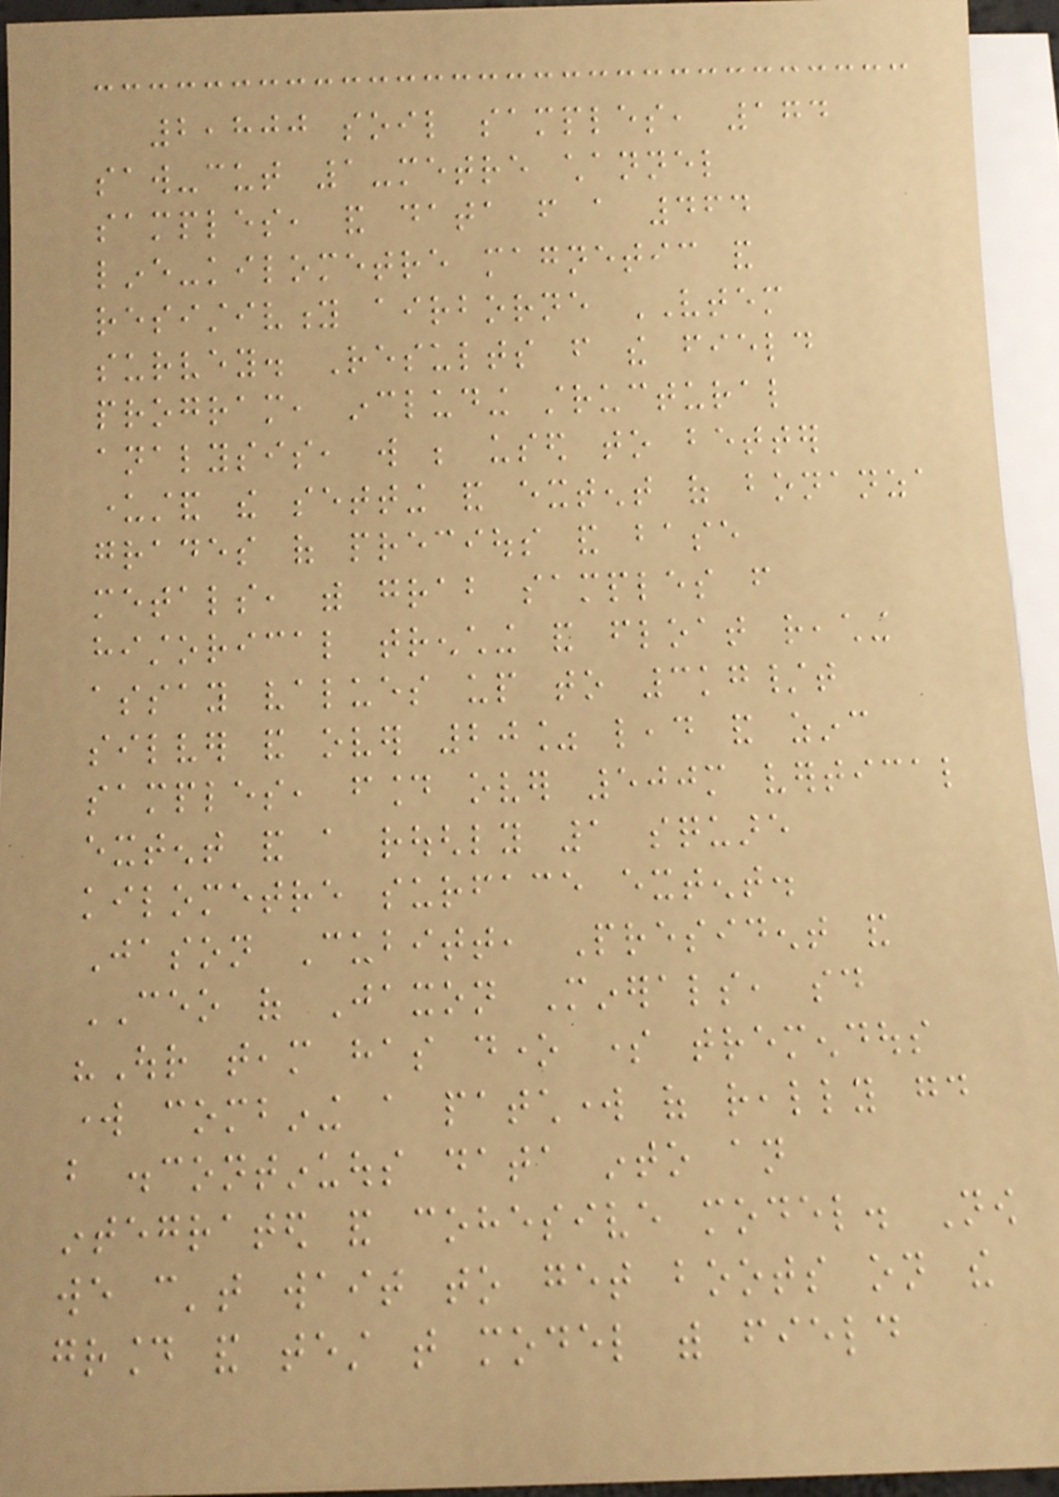2,800 soil samples, 174
saw-cut 1-metre channel
samples, and data from a 464
line-kilometre magnetic and
resistivity airborne VTEM
survey. Results from the field
program, including structural
analysis, will be used to better
understand the setting and extent of bonanza
grades of precious and base
metals, with grab samples from
historical trenching and float reaching
assay values up to 3kg/t
silver and over 20% lead and zinc
samples, found over 500m vertical
extent and a roughly 1 square
kilometre surface extent.
Jason Cubitt, President and
CEO of Jaxon Minerals, said
"Our team has done some tremendous
work combining a patchwork of really good
but discontinuous data into an
integrated and cohesive model. Now
we can't wait to get boots on the
ground and test that model with field
